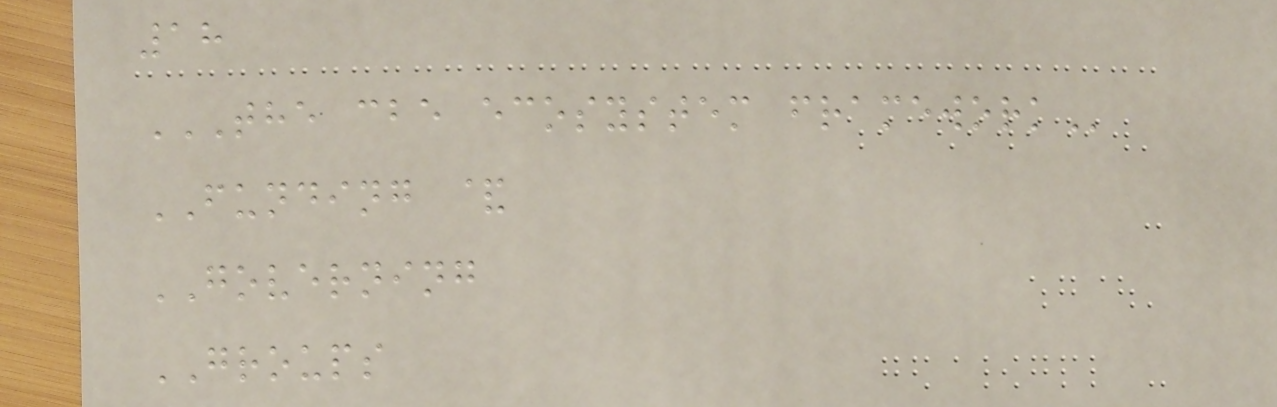18
THE CBE ECOSYSTEM FRAMEWORK
FUNDING &
GOVERNING
GROUPS
